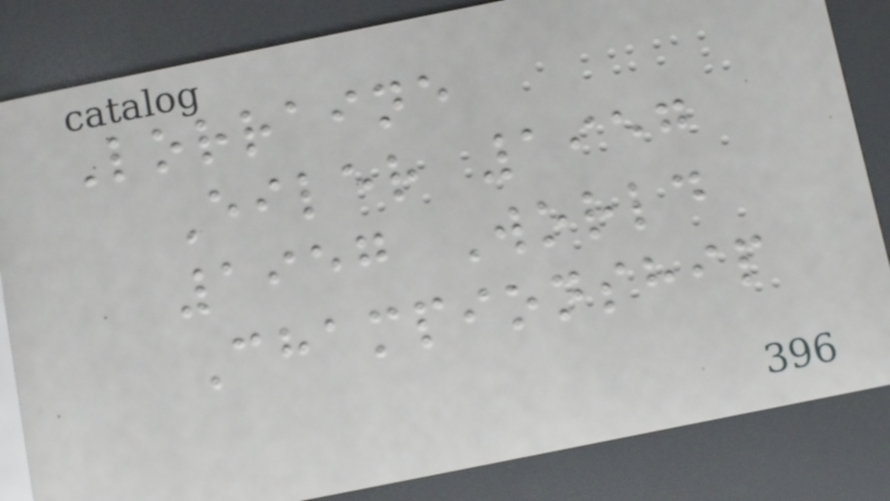Lorraine
Eiler 1957
1957 World
Championship
